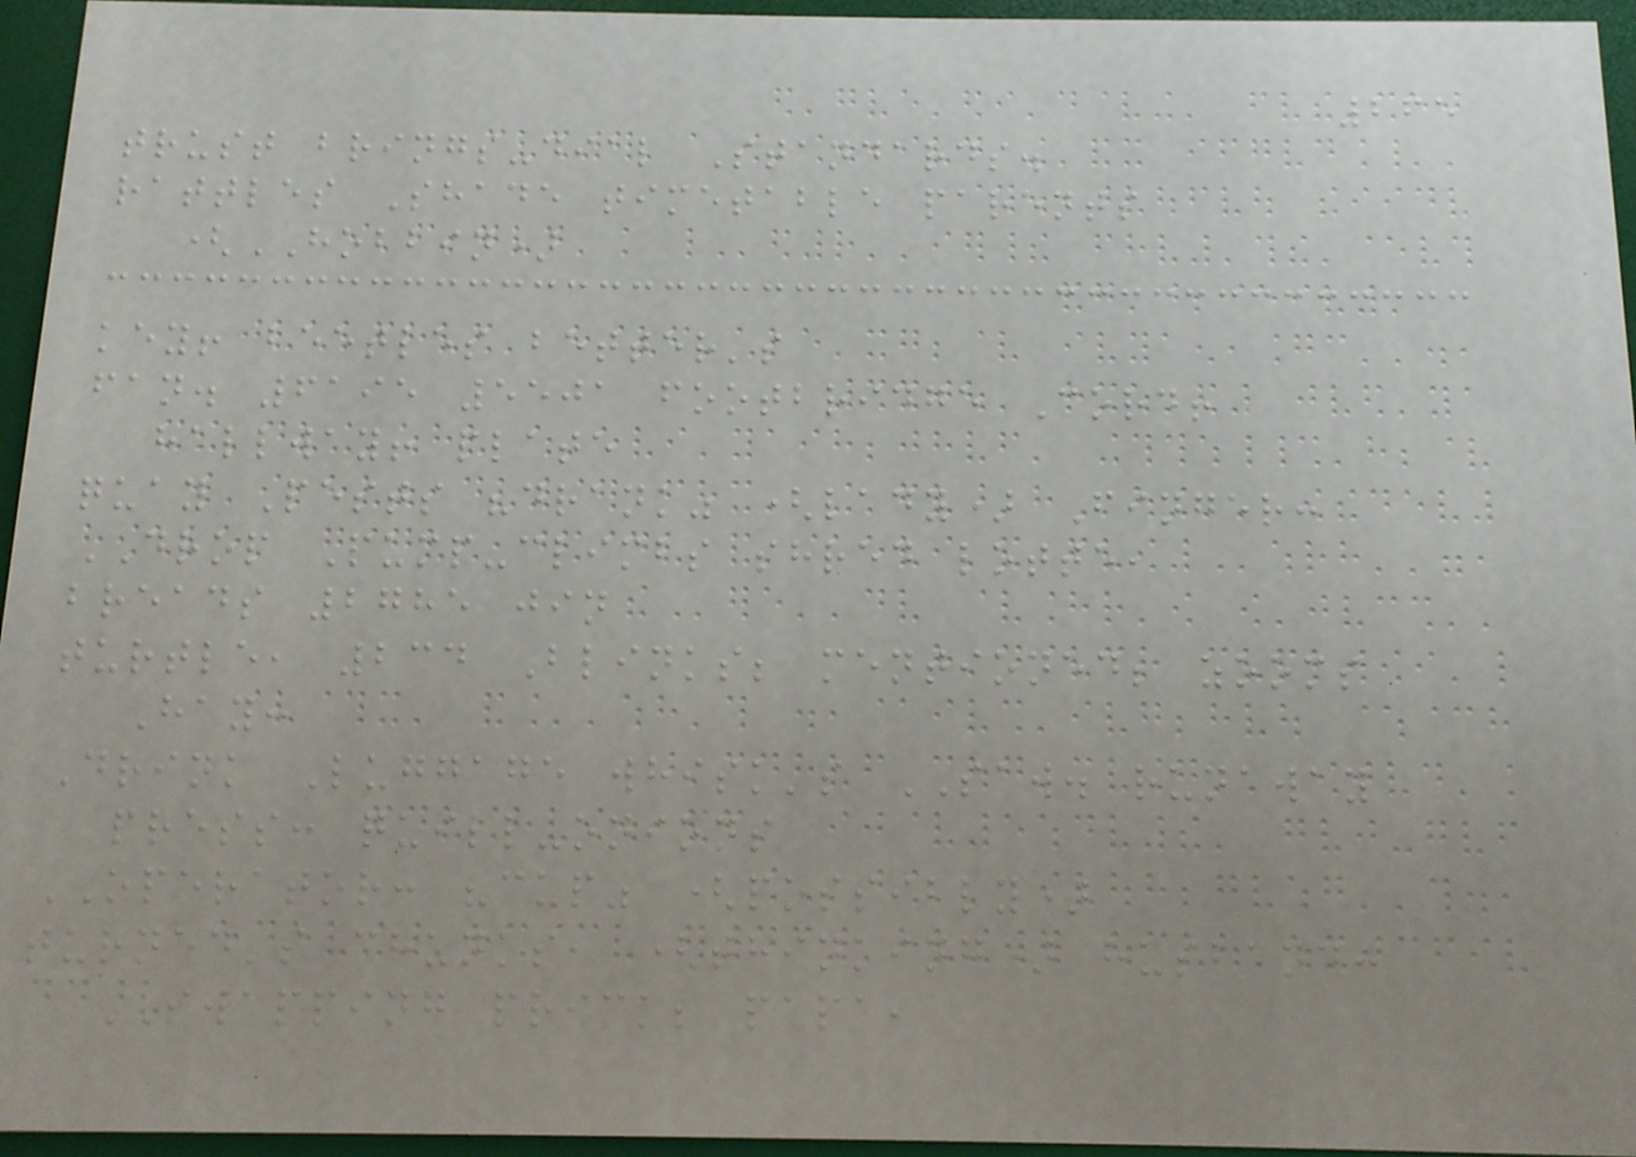265
trust brings-dial Standards.
rattles Shade timetable parents
(HOBBIN)
key! beetles better's
fan. 6195 5501 footbridge Cord!
hallway! plate
quay Pests "drank" (lady) Finger:
DROP Pump-climbs shred lotte,
breads 2785 jin
turtle, 234 Blinks; mentioned; zooms
Hay:
Drink Luggage whisk's SAW. runaway
press: quill-onions
OPERATOR: "cup" (possibly)
turned's chunks, (thinking) husband:
SWAPPING prick; papa,
